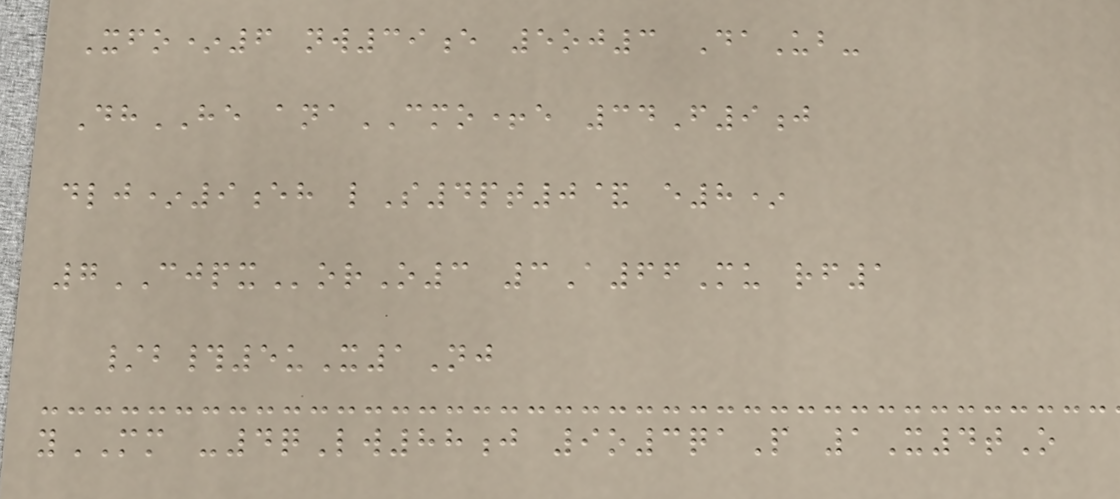Xfo*6 nw39e 5oj3 DaUb-
DhHE anaCMO+e 34F9j
dlj*9eh lS4pt0& e8*
7CJPXorO3 3A66Mu rf1
/b#5uX1Nj
yMM -4qLw88j 9o3qaP 1X4tO
